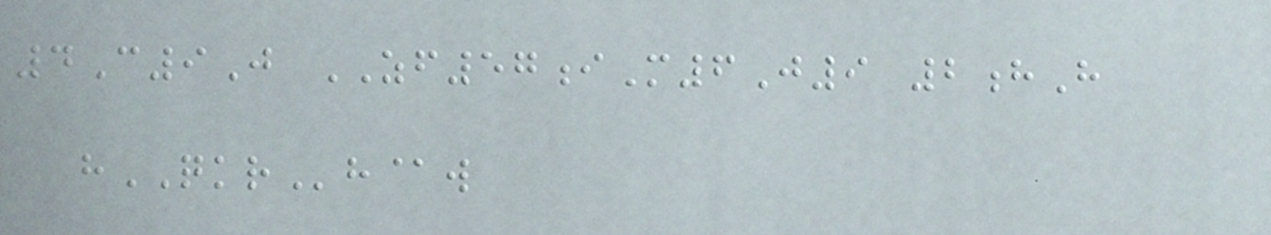4C9J ZF57iM6J9 2hH
hQKRh@w
